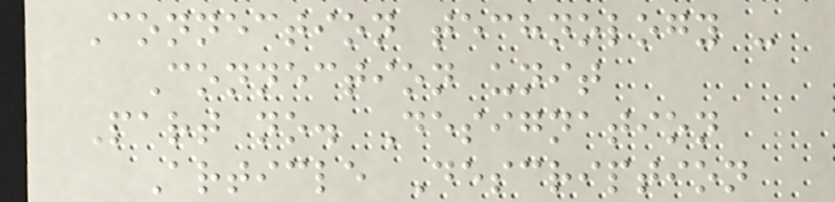Connection technology -
Connection unit
Part no. Designation
Article Description
